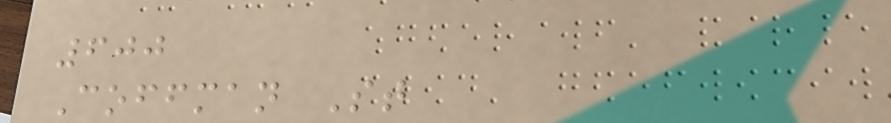600
Coffman St
